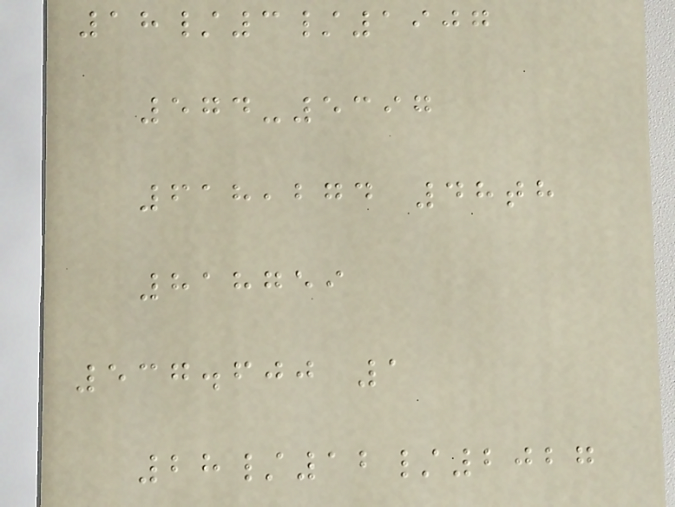18/3/1907
574-5397
618,274 48th
818759
537.600 1
28/12/2027
